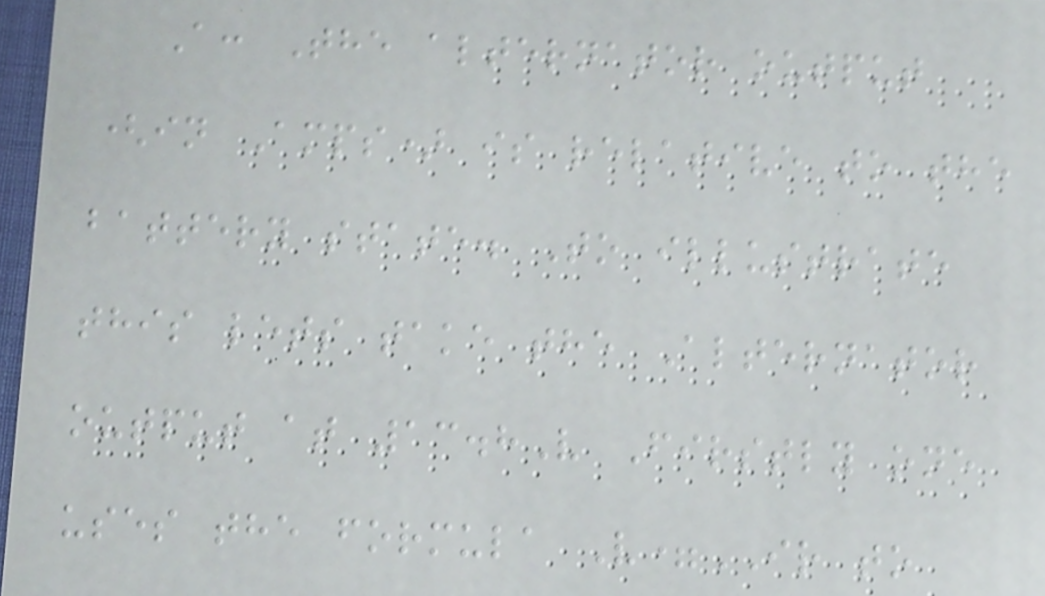A: The alternator output
(in Amps) is relative to the
battery state. To illustrate
this lets take the Alternator
output at 13.8V Firstly one
uses the formula V=IR to
